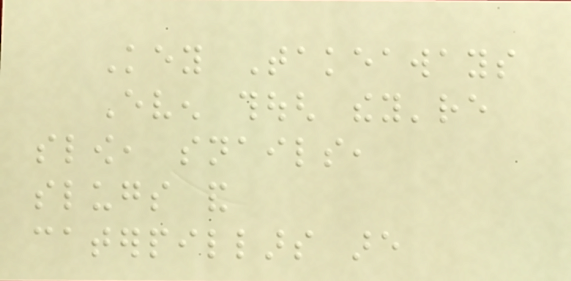Key Takeaways
Even though they're
slow, snails,
slugs and
caterpillars are
